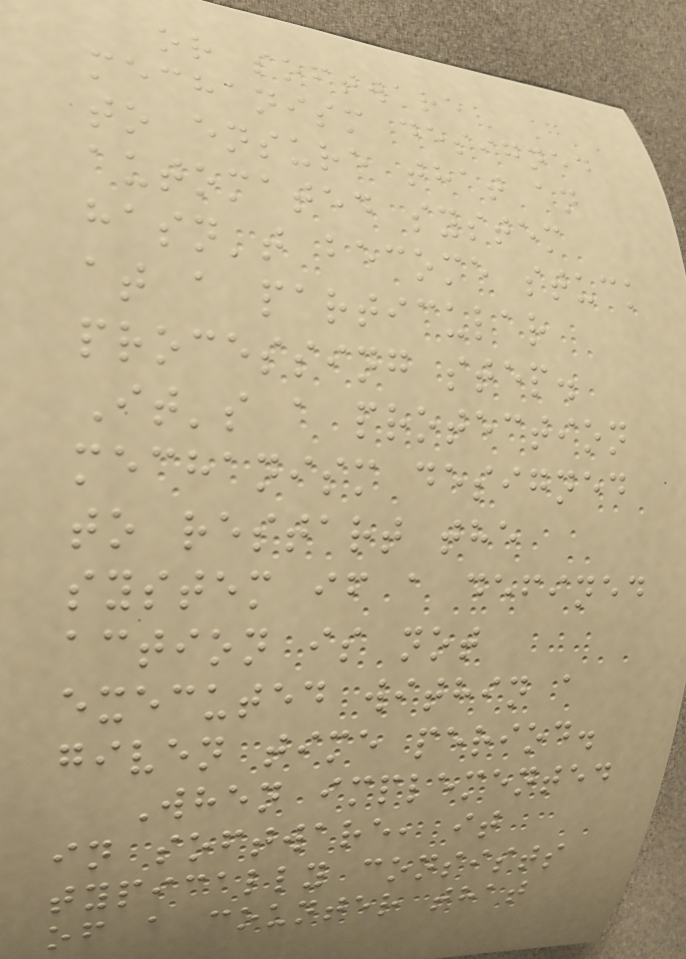or software
mechanism designed
to ensure that an
automated system
hasn't become stuck
at a particular
processing step.
It's a protection
mechanism designed
to restart the
system if a defined
action is not
executed within a
given time period.
When implemented
in software, it
typically consists
of a counter that
